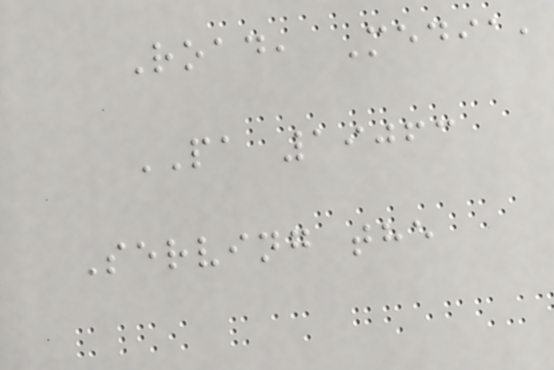Road, Media,
PA 19063
Serving the
